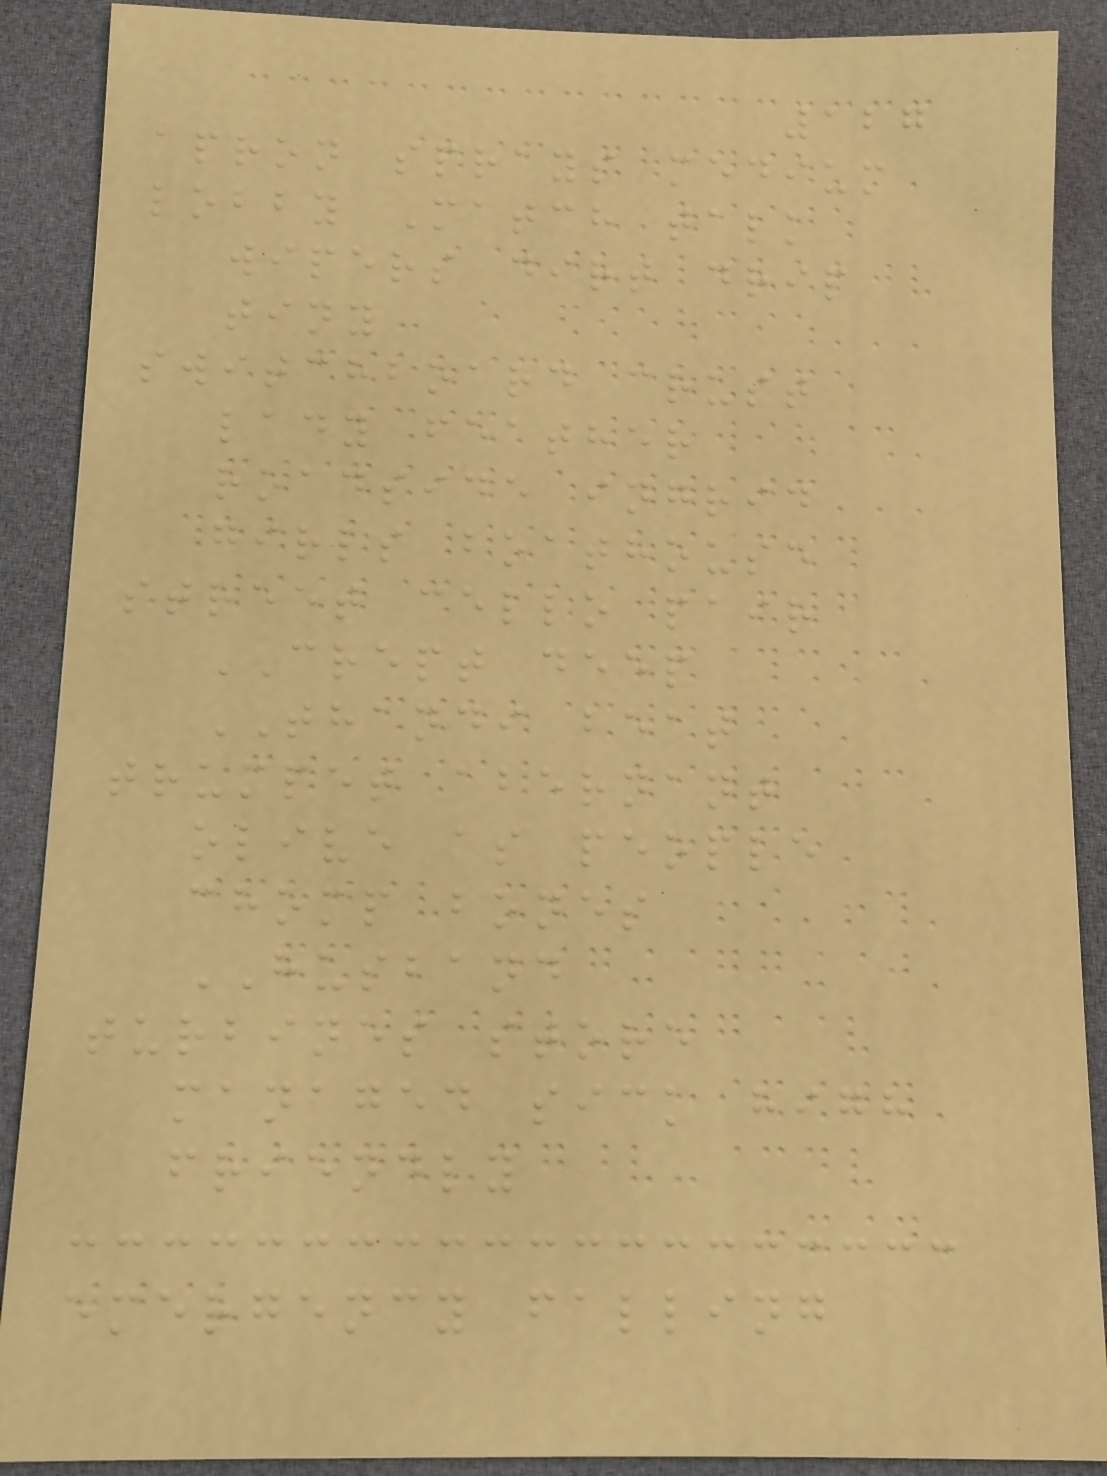127
apron sprays medium
lobby Match talk
wipers dirt drip
tiny
switchboard crust
lady feather
roadside ingrid
girls boathouse
street cello pair
CREPT deep
THANDI beat
trumpet abernant
olive as people
chomp bones
HUSBAND
turbines store
managed sick high
friendly
emergency falling
